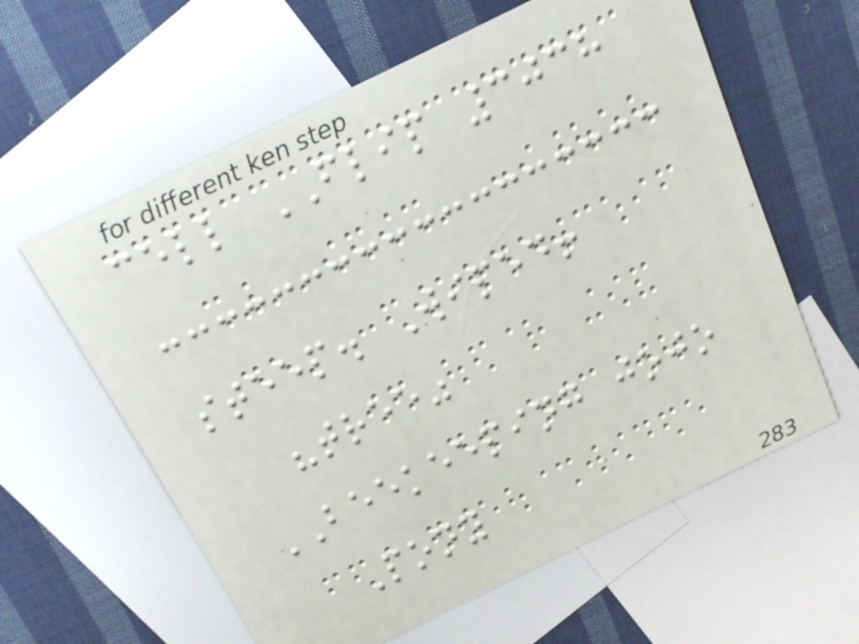cell FLIP 3038
steep. Wiped!
"tree"
BEEKEEPING jojo
Pony
